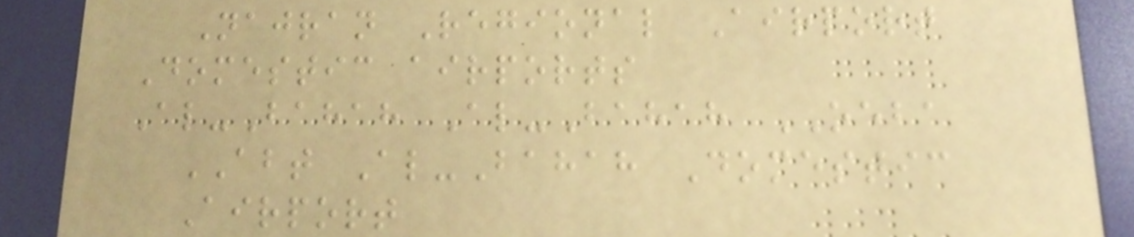Najran Regional Airport
Domestic airports
Al-Bahah Al-Bahah OEBA
ABT Al-Bahah Domestic
Airport
